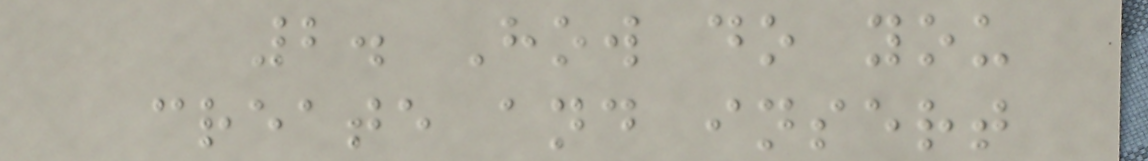2. How do you
create and insert
